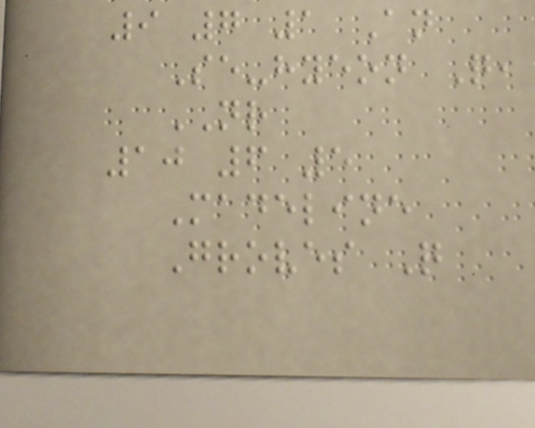9 7 1 An
Se-hyeon Q,
NR
10 6 5
Madeline
Groves Q
